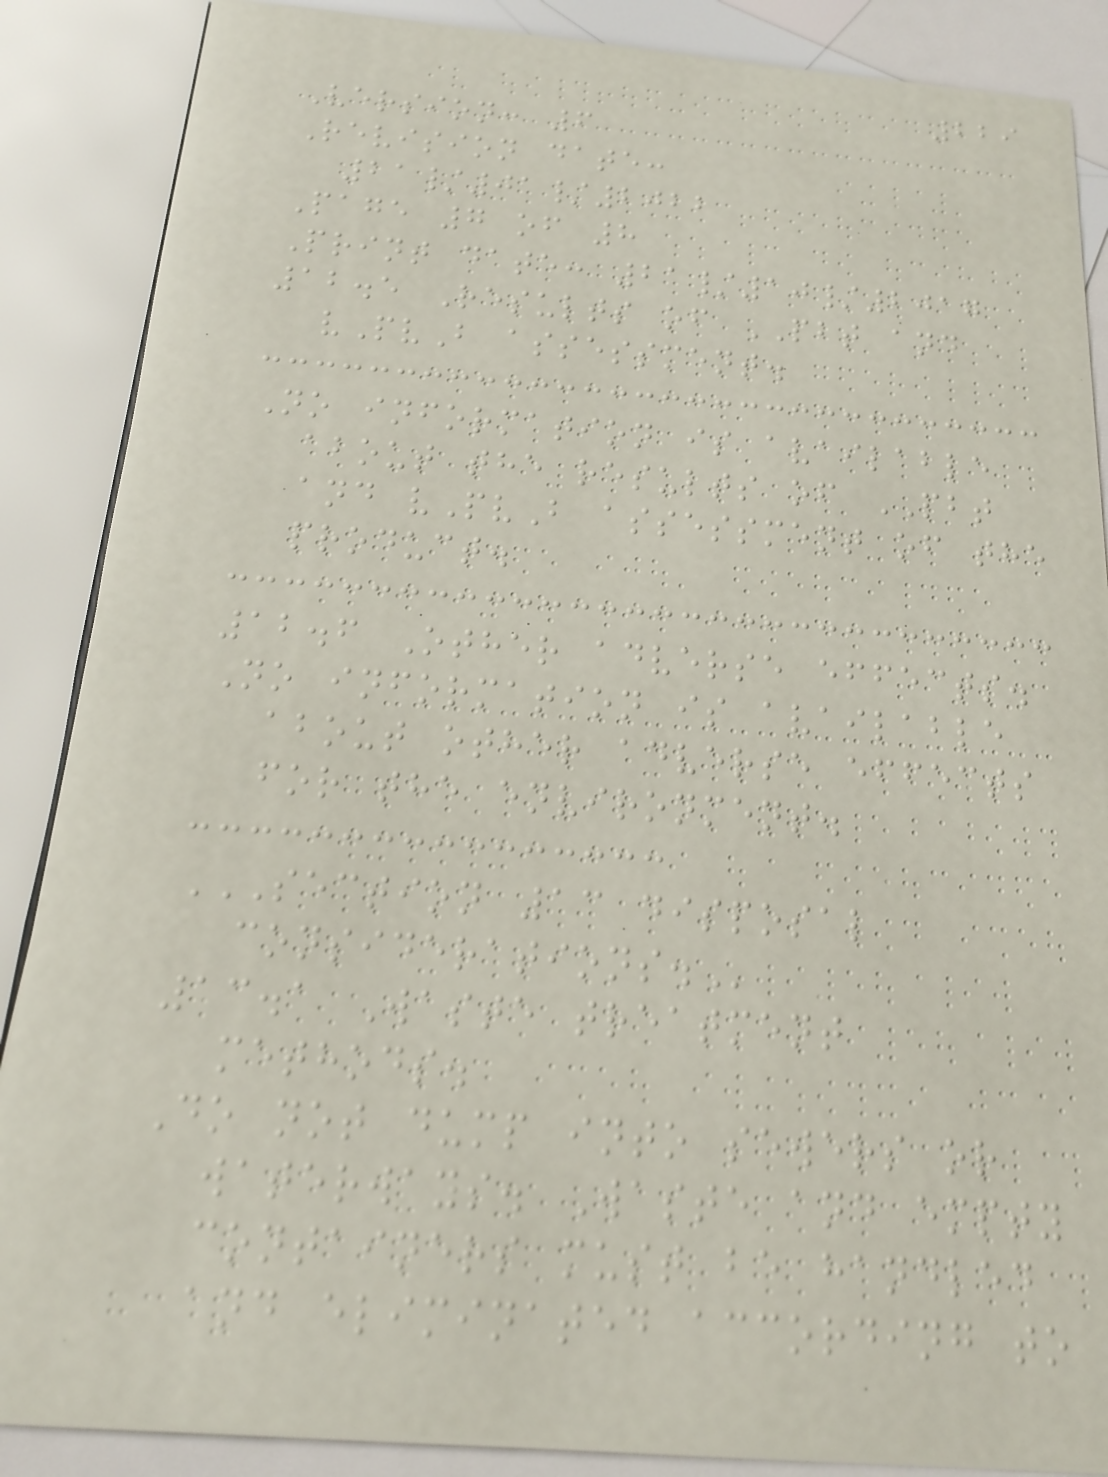229
Version: 6
Revision date:
21/01/2022
Page 7 of 8
Print date: 21/10/2017
12.5 Results of PBT and
vPvB assessment.
No information is available
about the results of PBT
and vPvB assessment of the
product.
12.6 Other adverse effects.
No information is available
about other adverse effects
for the environment.
SECTION 13 DISPOSAL
CONSIDERATIONS.
13.1 Waste treatment
methods.
Do not dump into sewers or
waterways. Waste and empty
containers must be handled
and eliminated according to
